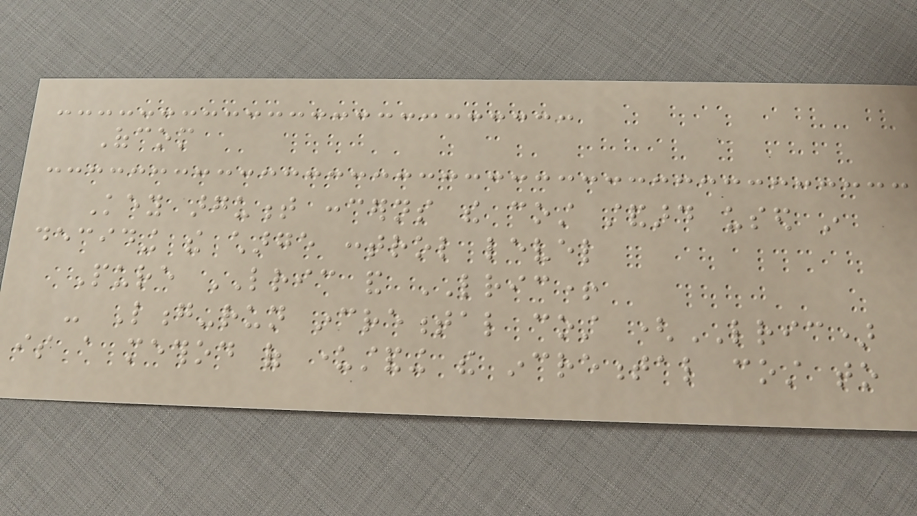Ofcom
Key argument concerns the cost standard used in
deciding the charge control level
Pure LRIC and LRIC+
- Long-run incremental cost (LRIC)
is a method of understanding the incremental cost to
